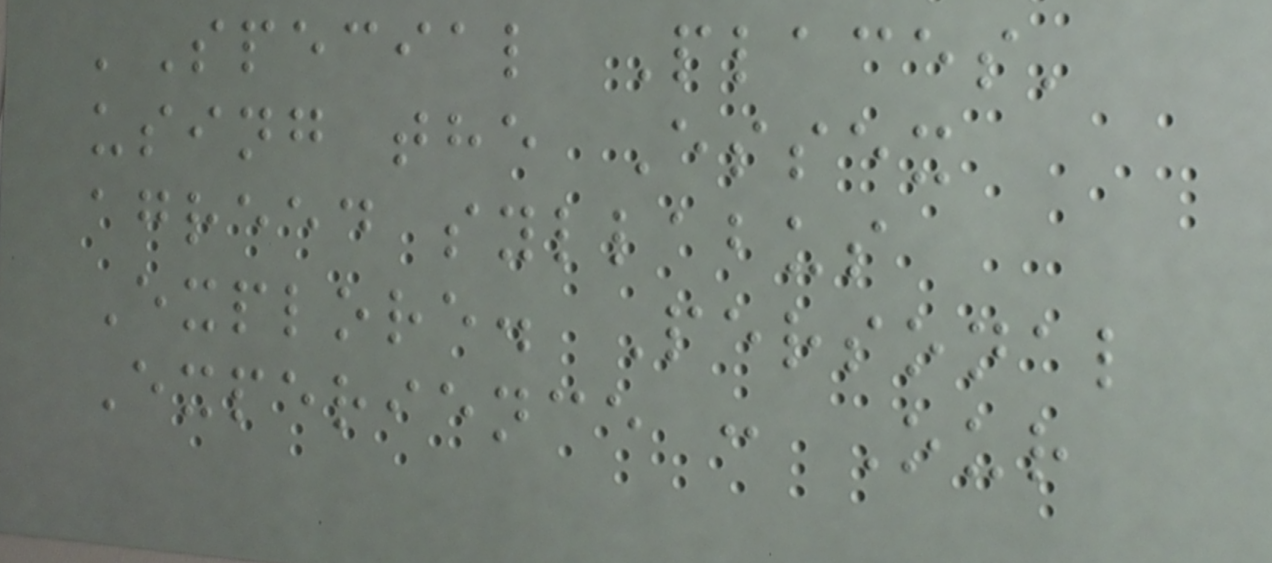'Special Places'
using the Essex
agreed syllabus
Explore. Personal
Experience : Our
